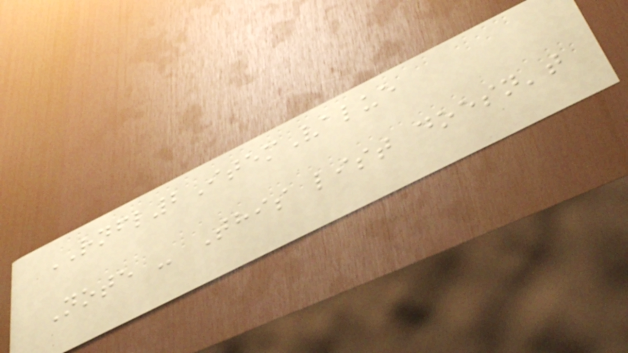RNFL2ItemValue
Note - This list doesn't
